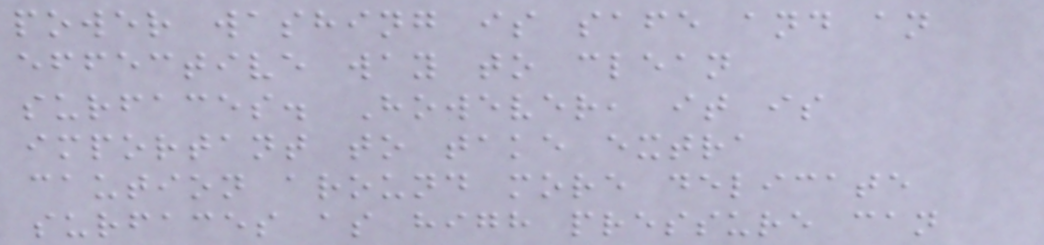power washing is safe and an
effective way to clean
surfaces. However, it is
important to take extra
caution around more delicate
surfaces as high pressure can
